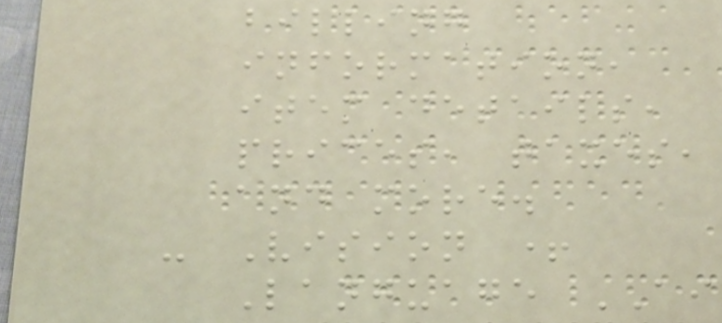billing
information,
item details,
prices, taxes,
and more.
- Vision +
Language AI
